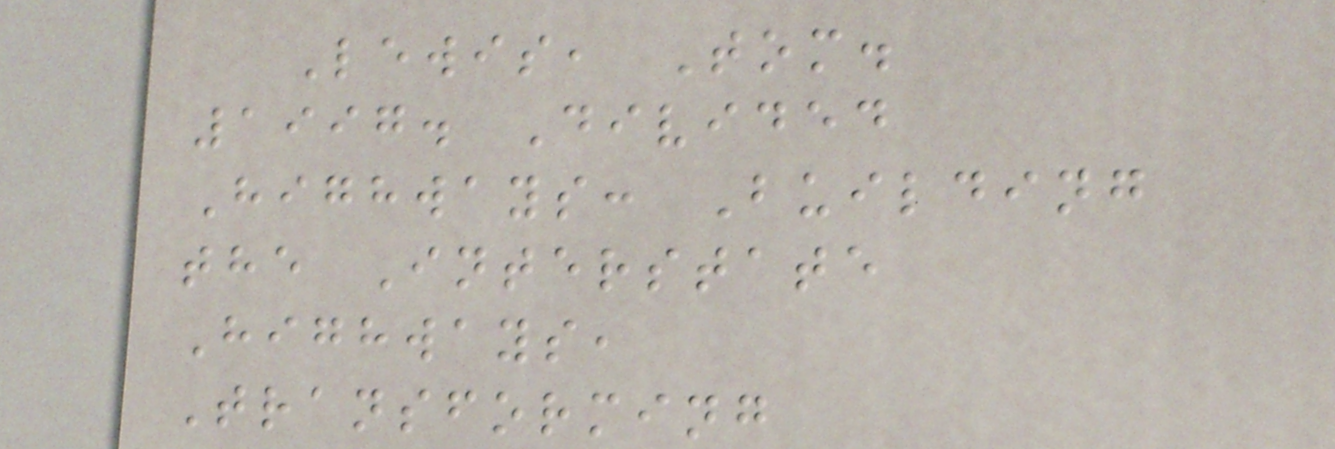Lewis, Tom.
1997. Divided
Highways: Building
the Interstate
Highways,
Transforming
